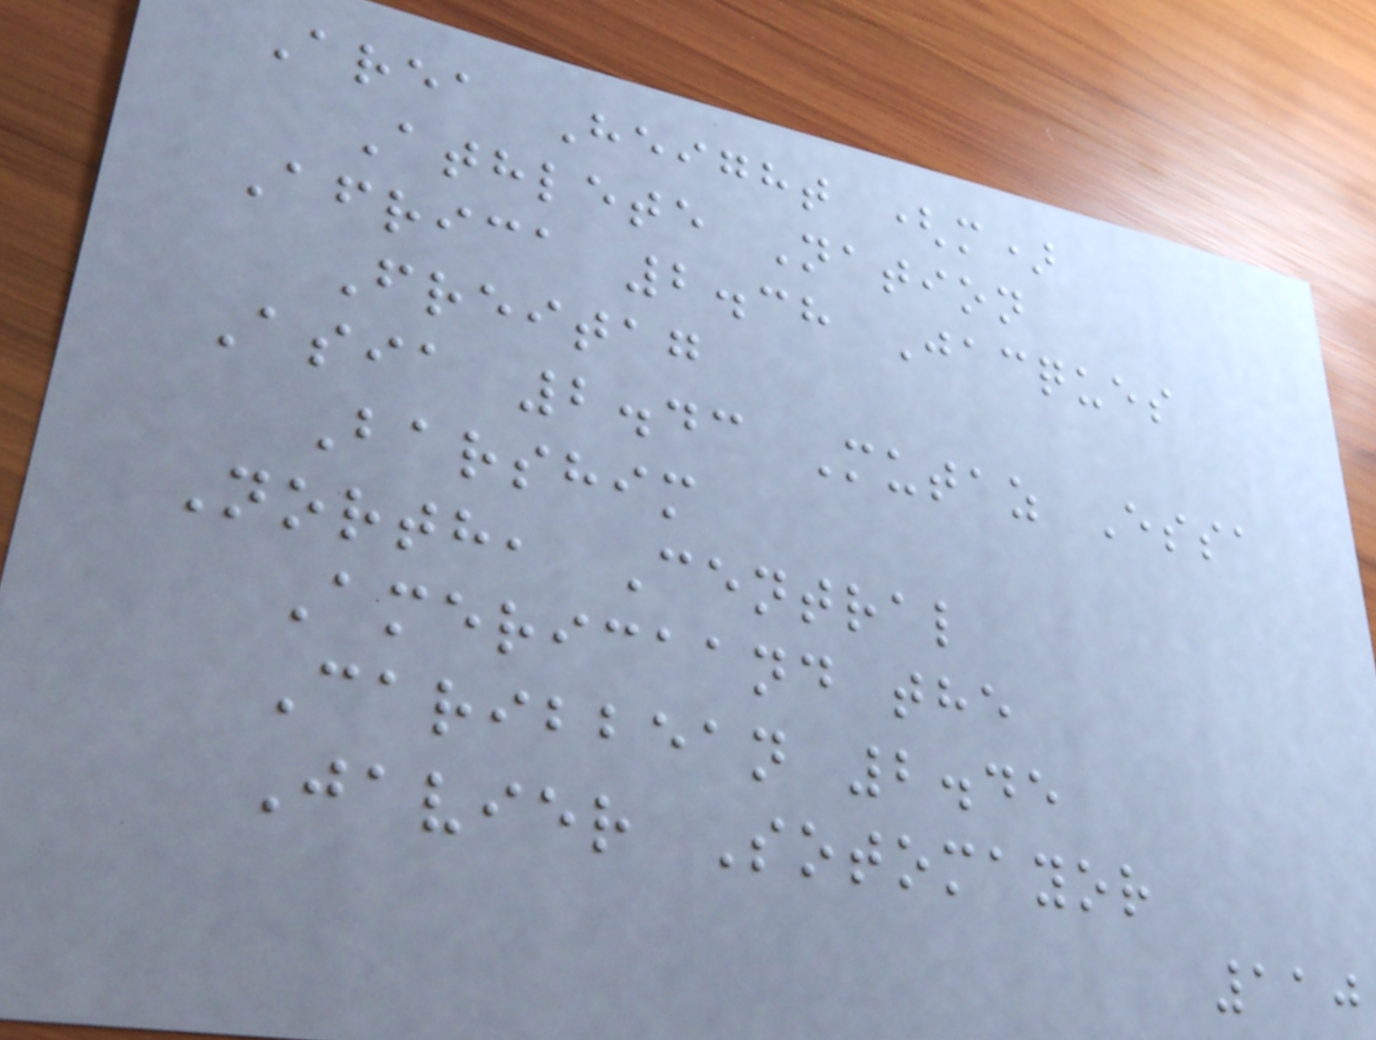Area Height (m)
Athlete Nation
Africa 2.38 Jacques
Freitag
Asia 2.43 Mutaz Essa
Barshim
North, Central
Americaand the
Caribbean 2.45
Javier Sotomayor
110
